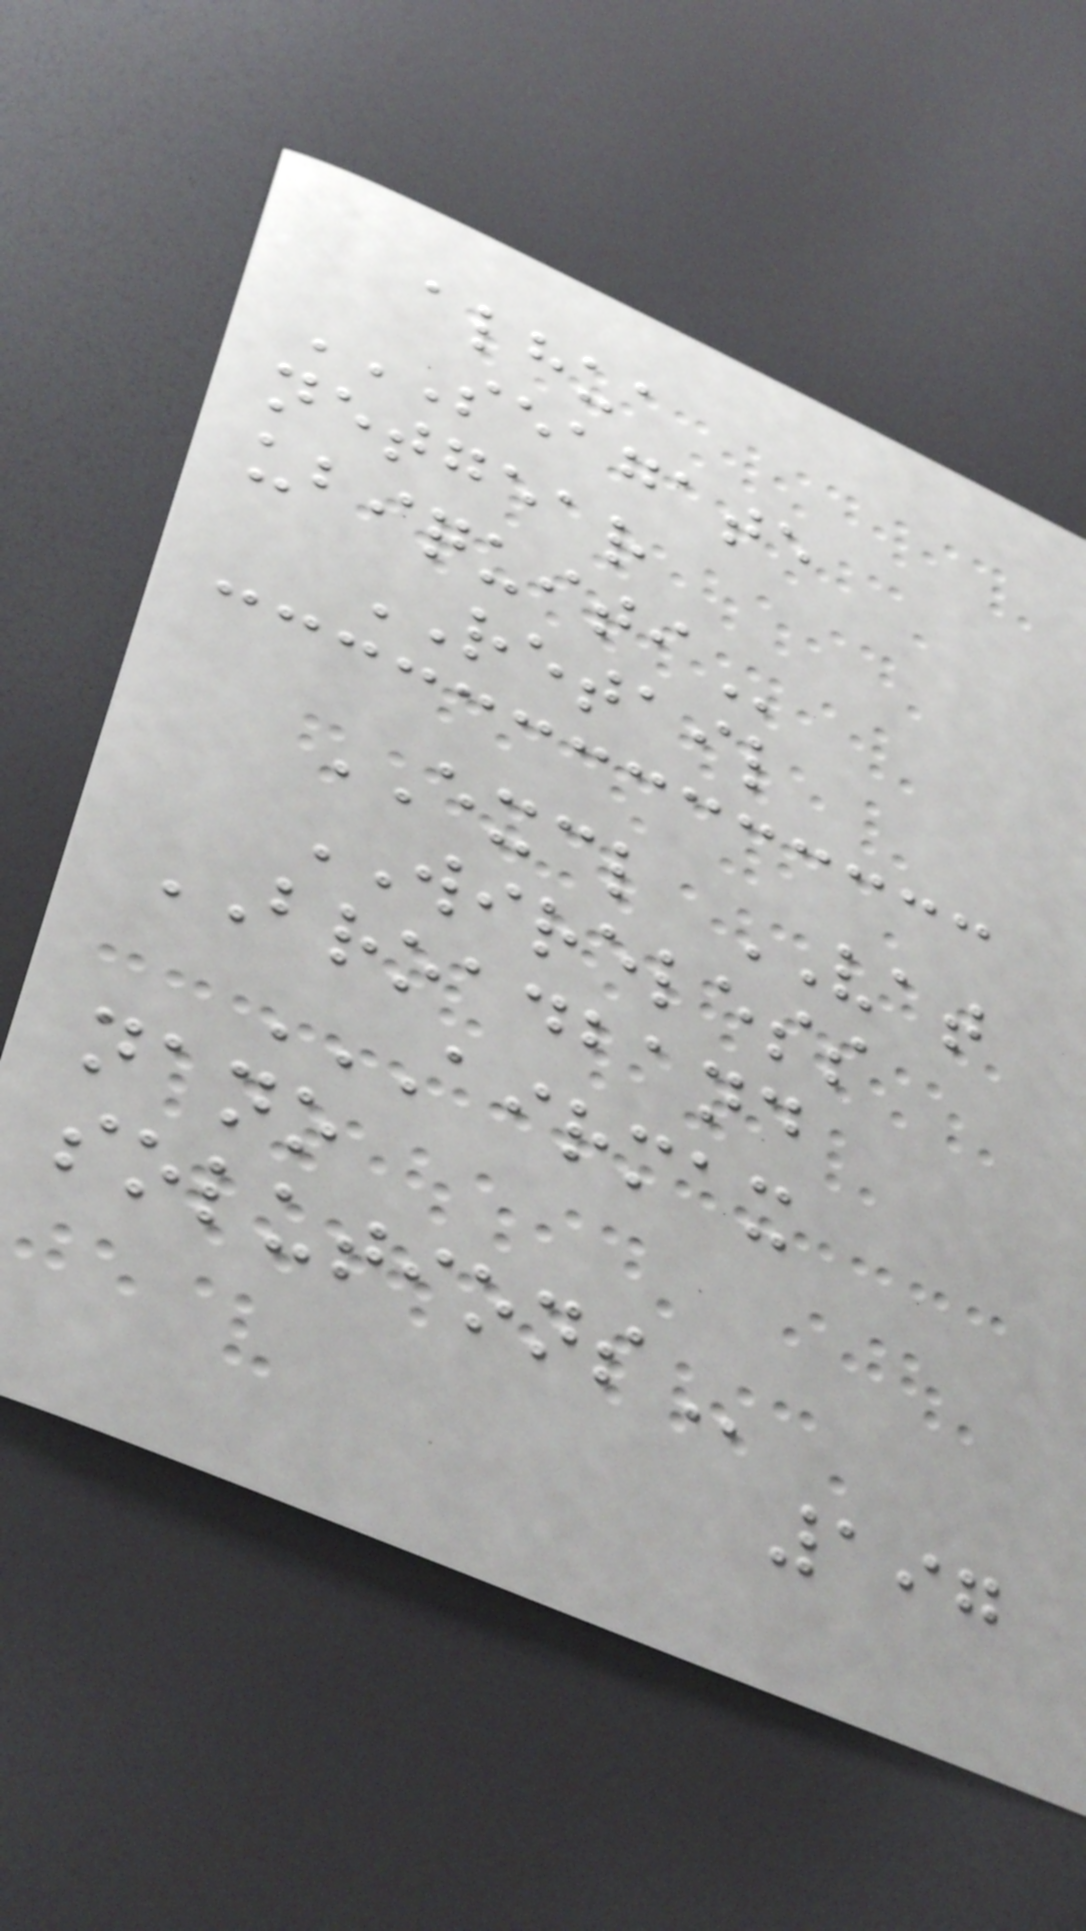alhua
SEAGATE
NETGEAR
UBIQUITI
RETAIL
EXCL VAT
WIRELESS
BROADBAND
AIRMAX
NANO
SOLUTIONS
197
